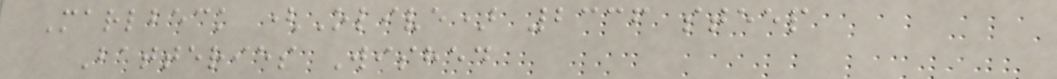Marlbeck (Olive) 2336 steep
Batteries Wished
